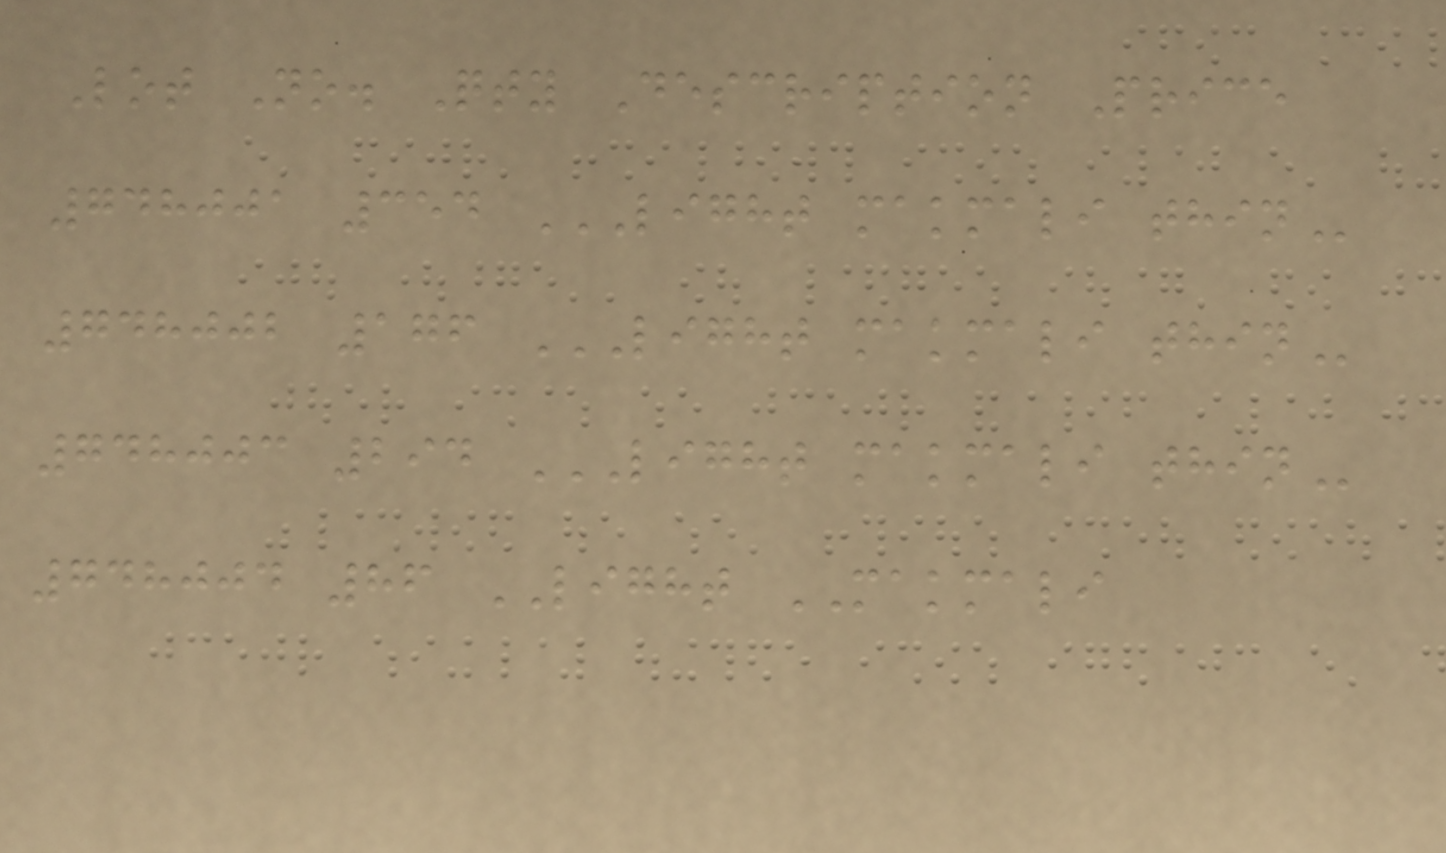Lot No. Qty Description Price
748001 354 LIGHT MAKMALI THIN
748002 176 LIGHT MAKMALI THIN
748003 294 LIGHT MAKMALI THIN
748004 86 LIGHT MAKMALI
